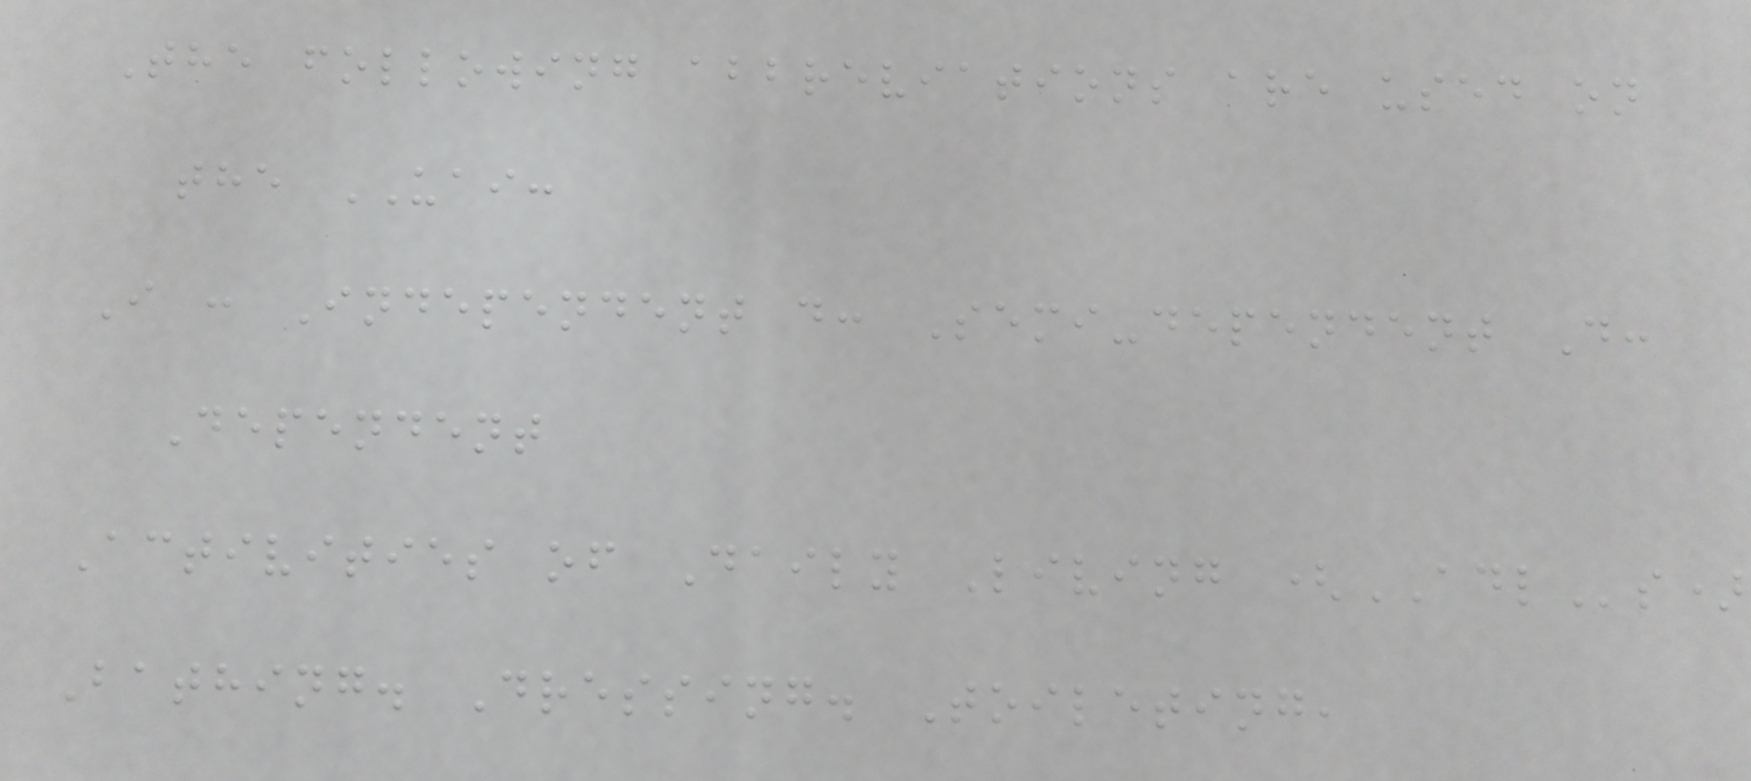The following abbreviations are used on
the UAI:
I : Independent d: Semi-dependent D:
Dependent
Activities of Daily Living (ADLs)
Bathing. Dressing. Toileting,
